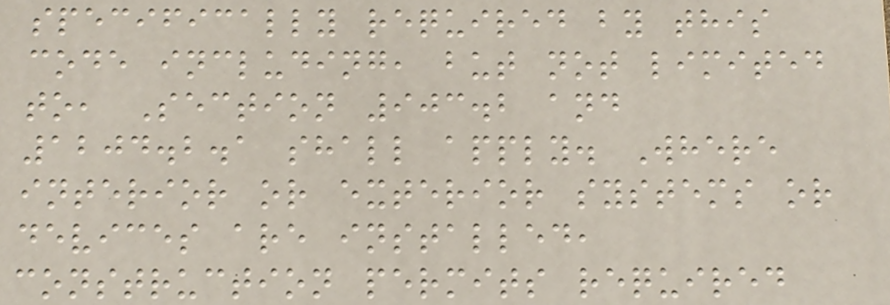specifically required by this
code including, but not limited
to, Section 903.2 and
1204.2.1 shall apply. Where
interior or exterior systems or
devices are installed,
construction permits required
